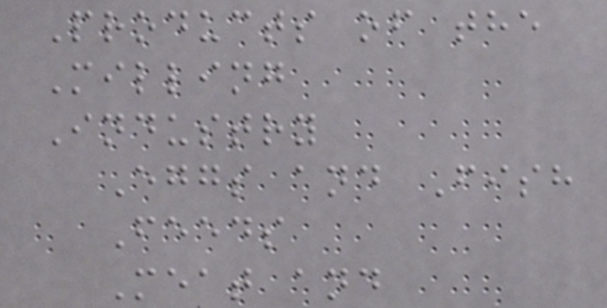Products of the
Milling
Industry
Eggs and Fish
Feeds
Meat and
